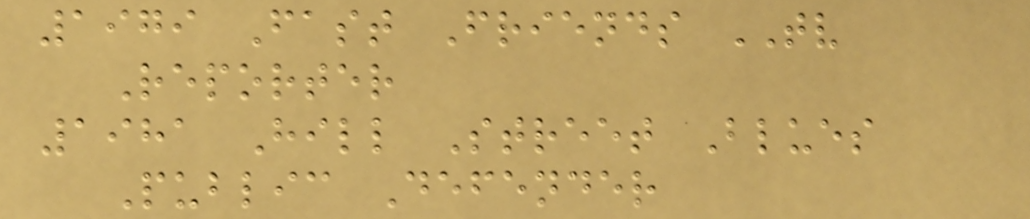1979 Fast Friends TV
Reporter
1981 Hill Street Blues
Public Defender
